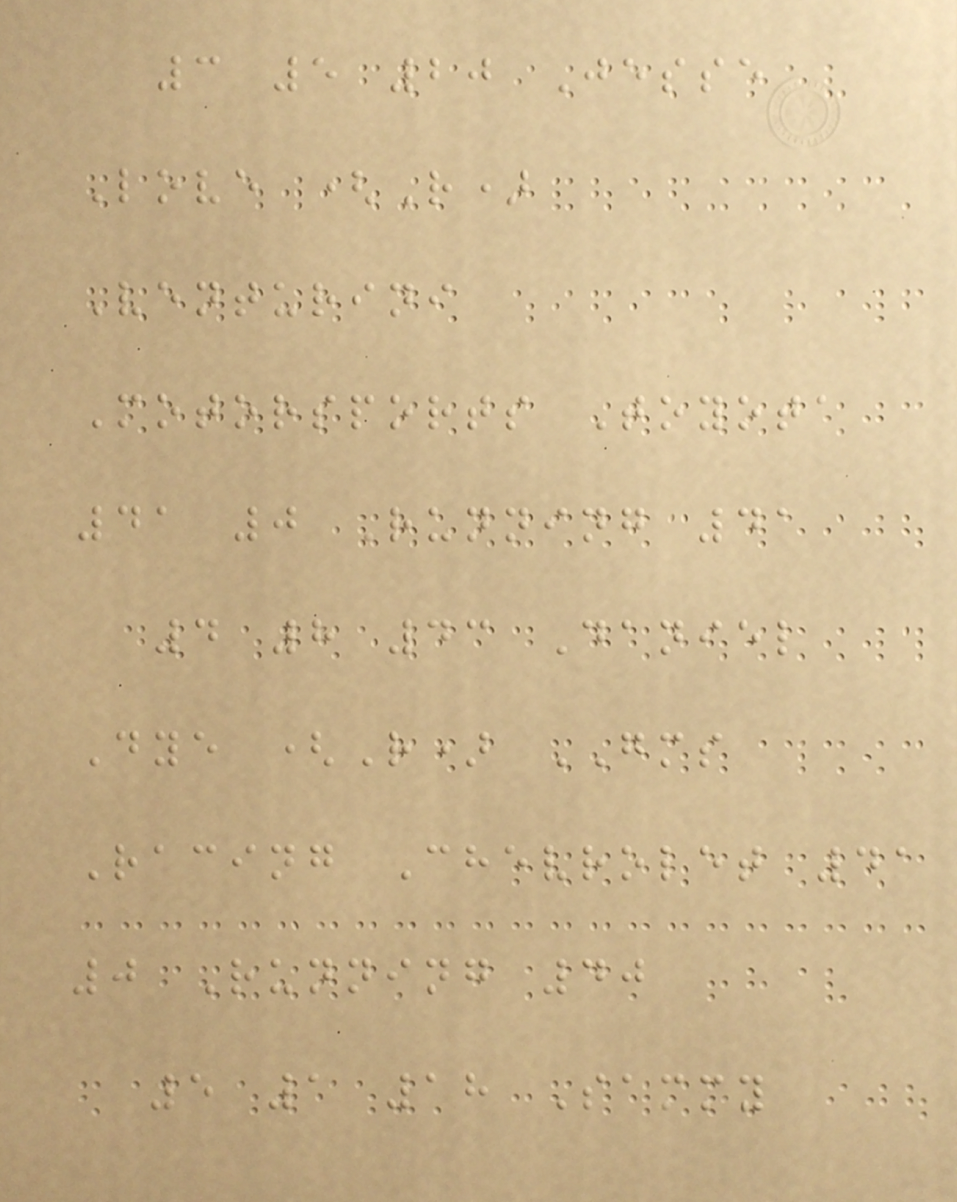3 5 20 Jesse
Love (R)
Venturini
Motorsports Toyota
41 0 Running 41
4 8 43 Daniel
Dye (R) GMS
Racing Chevrolet 41
0 Running 40
5 1 18 Sammy
